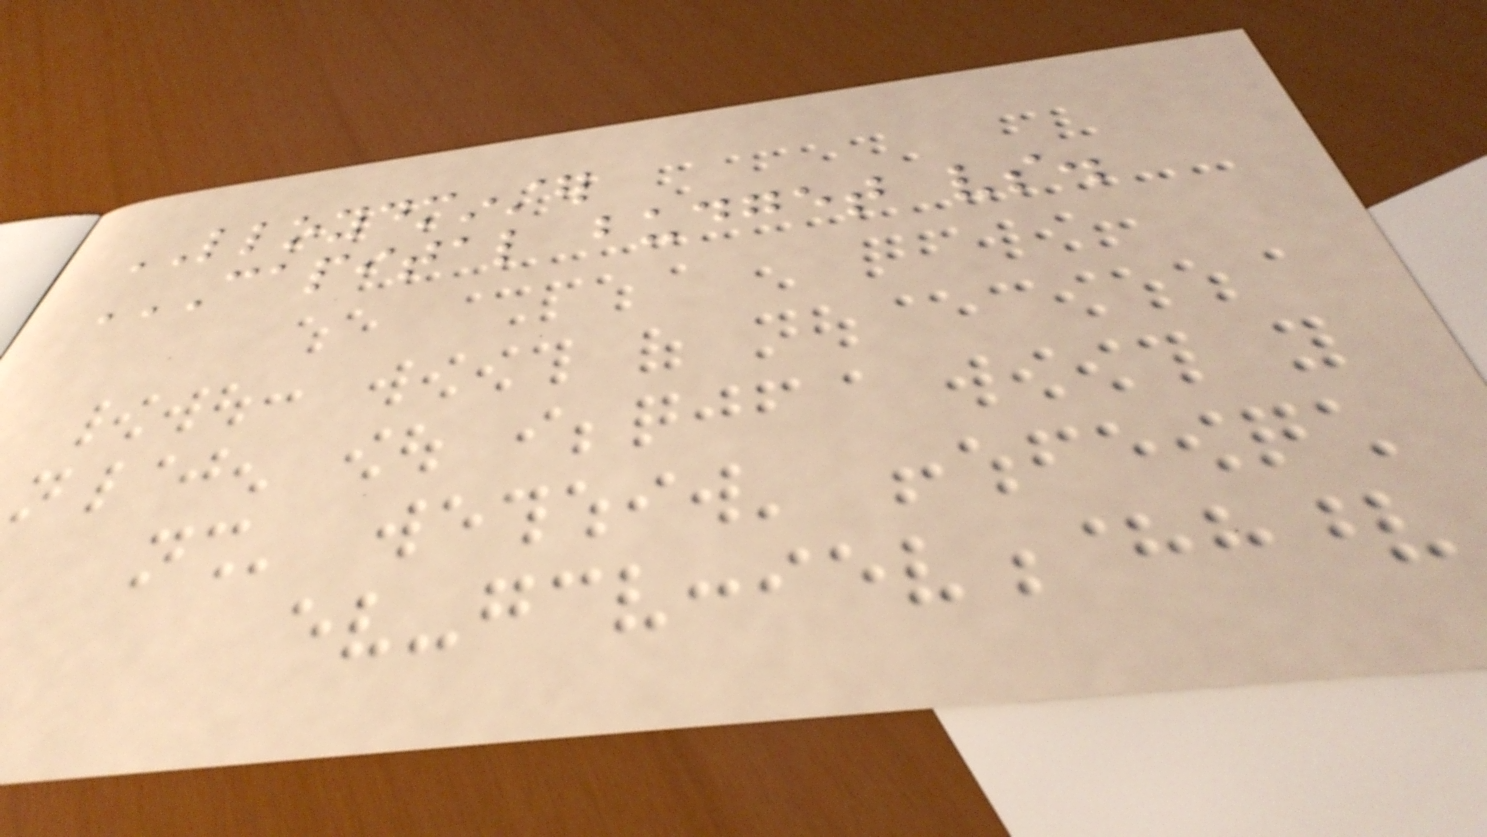LLOYDMINSTER
CAPITAL BUDGET VS.
